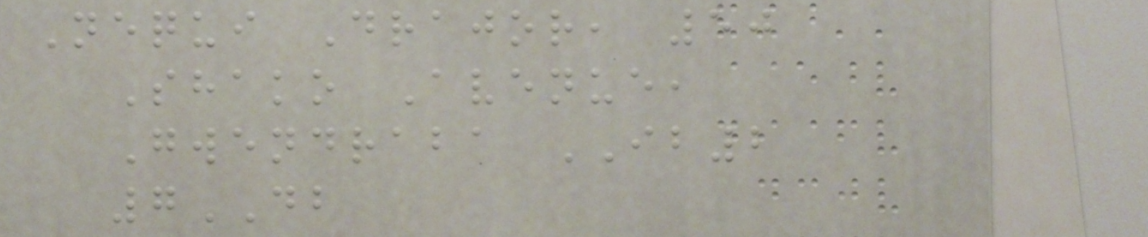Nequi Drajor, 50
Shako Avenue,
Gwendraba IB2
7DB
